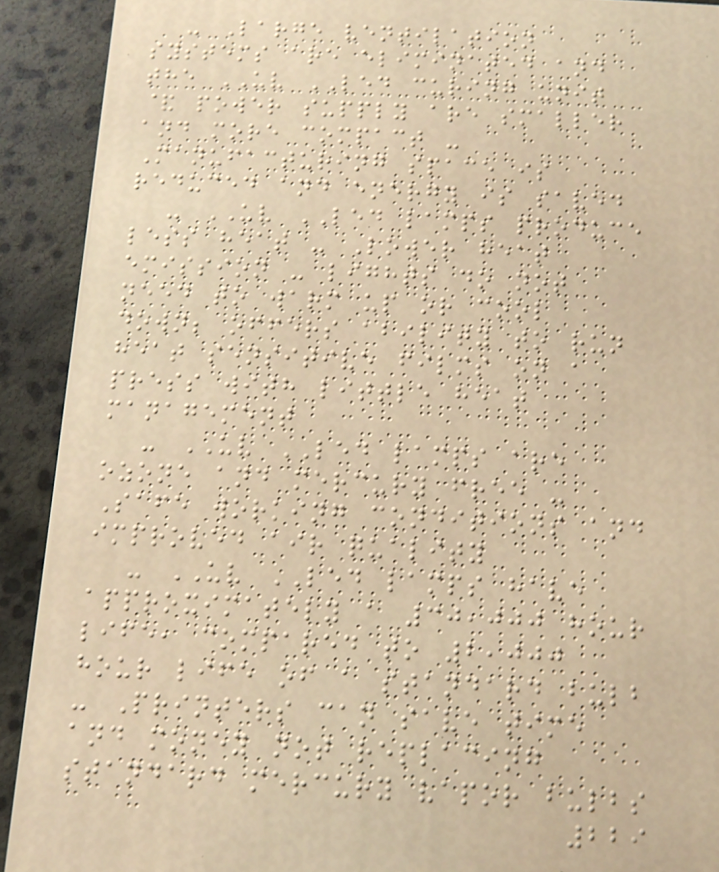- Large ventilation
systems are eliminated and
the UV LED curing unit
& power supply are smaller
and more compact -
Manufacturing space is
reduced and energy is saved
- UV LED lamps produce
less heat - Lower heat
emission - lights do not
need to warm up or cool
down; offers ability to run
heat sensitive films on a
press with little heat
management
- UV LED lamps are
ozone and mercury free -
Safe working conditions and
improved air quality
- UV LED lamps have
approximately a 30,000 hour
life, compared to 2,000
hour life of a standard bulb
- Printers can save time
and money not replacing
standard mercury vapor bulbs
229
